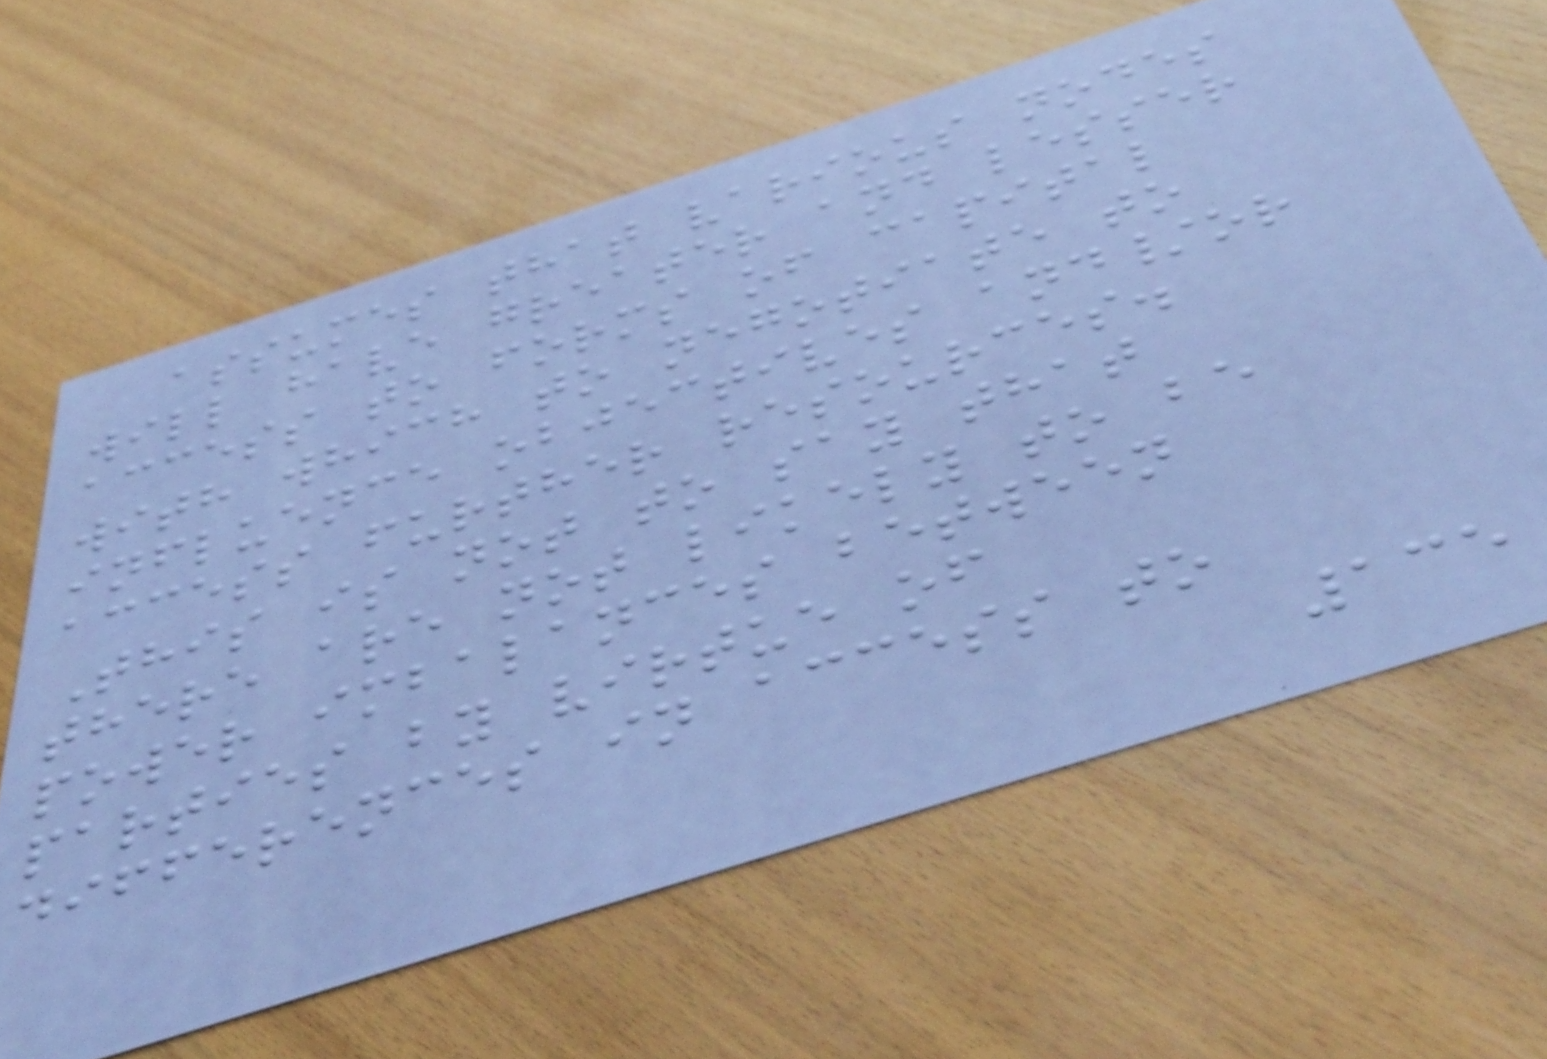assumes that various nodes
will have greater and lesser
access to forms of capital
with which to negotiate to
influence objectives and/or
access further resources.
This is not to say that
there are not likely to be
power imbalances between
parties by virtue of
differences in access to
135
